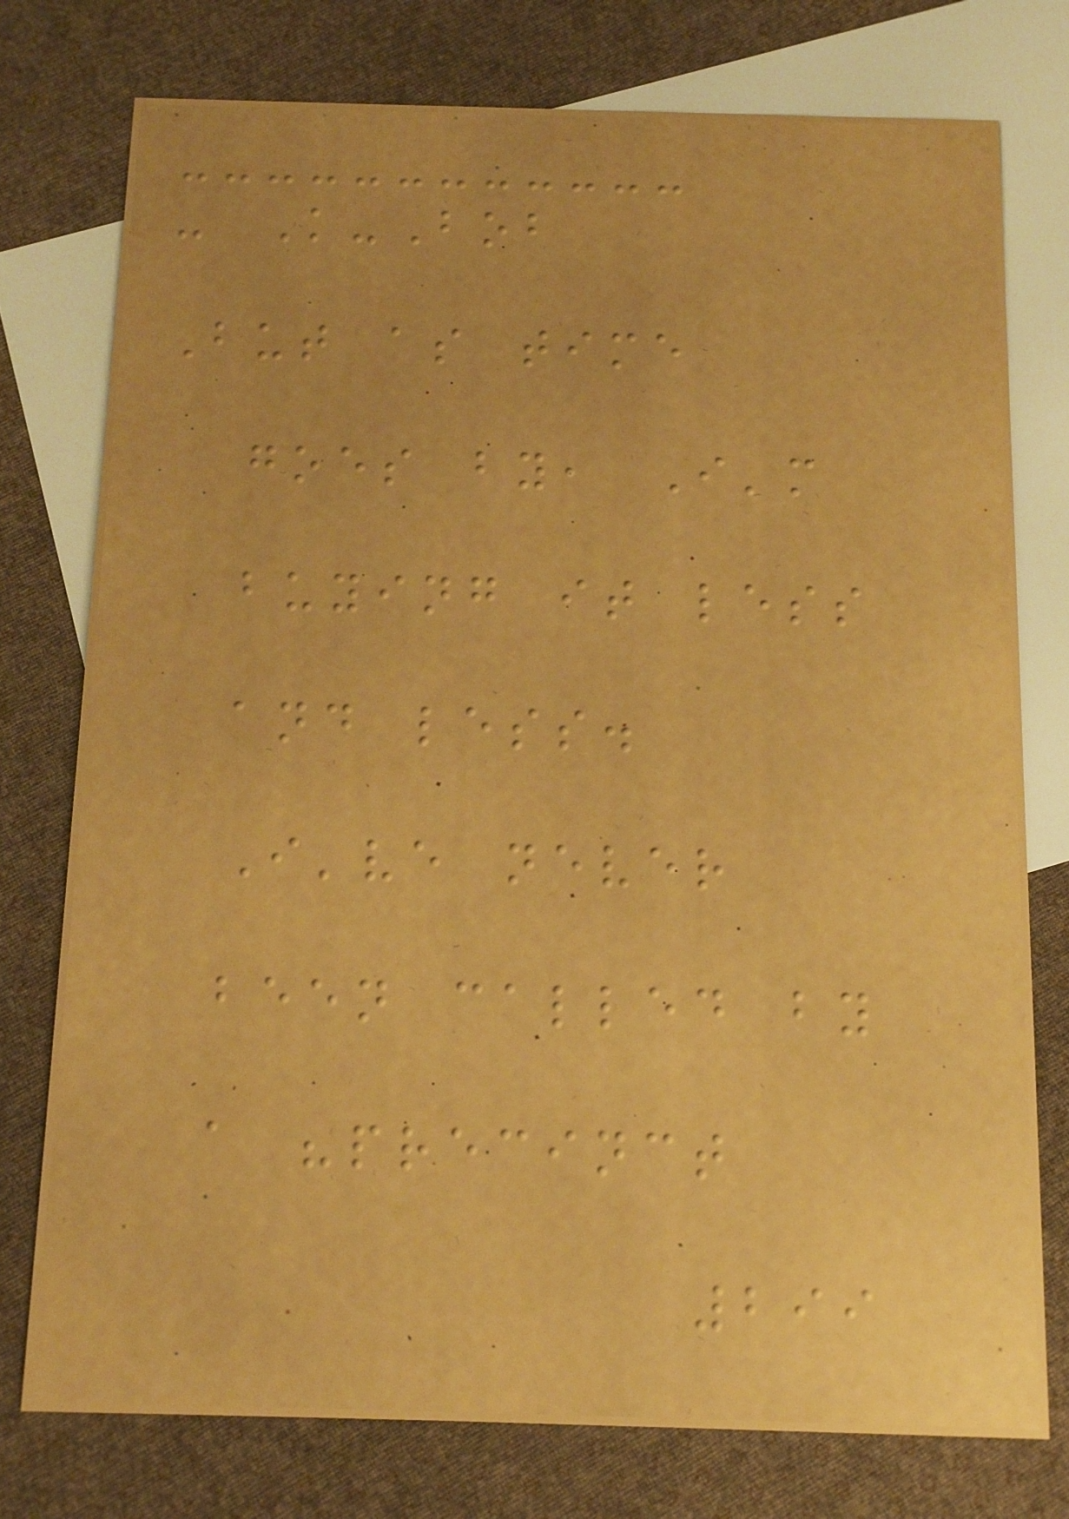- K-Bob
But as time
goes by, I'm
buying it less
and less.
I've never
been called by
a "precinct
299
